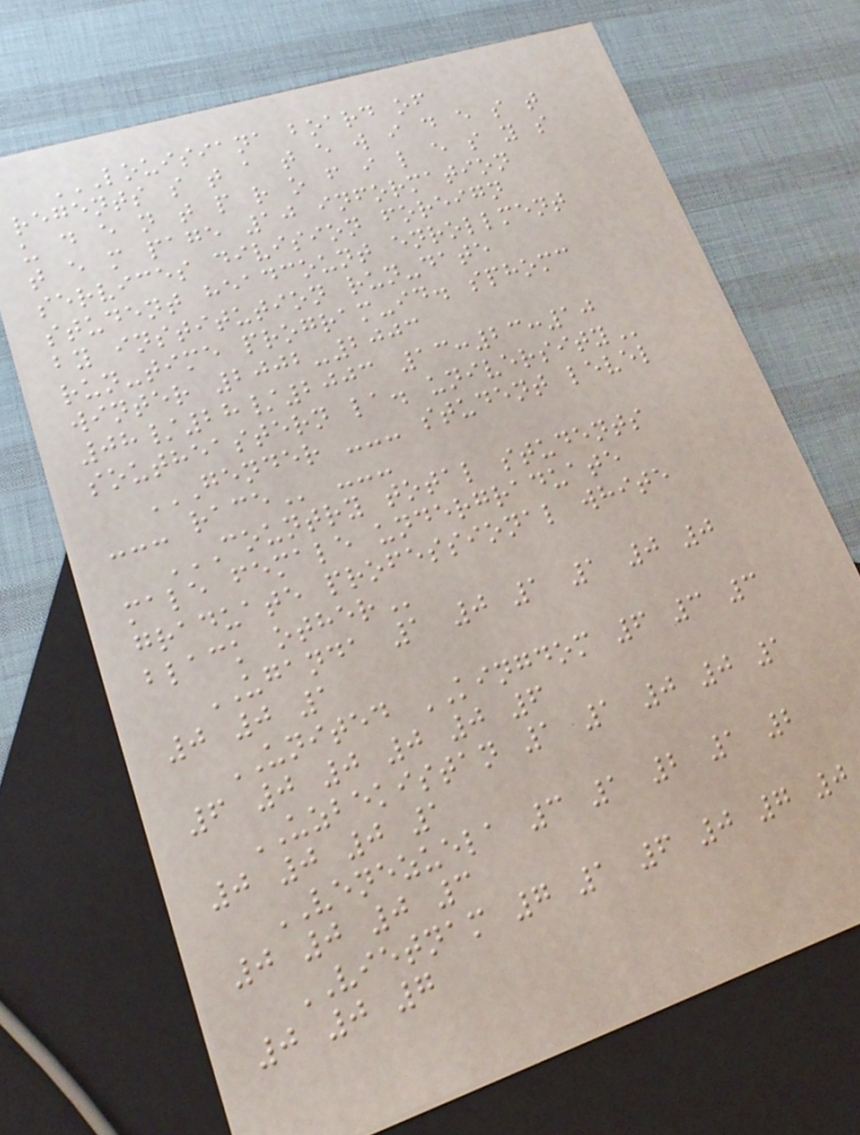LOUISIANA BOARD OF
REGENTS S T A T E W I D E S T
U D E N T P R O F I L E S Y S
T E M PAGE 10 INFORMATION
SERVICES DIVISION FOREIGN
STUDENT HEADCOUNT ENROLLMENT
BY INSTITUTION RUN-DATE
RUN-TIME PROGRAM-ID. SPHOMC
WINTER 2002-2003
08/28/2003 13:23:10
SOUTHEASTERN LA. UNIVERSITY
GENDER --- STUDENT LEVEL
--- RACE ---
COUNTRY TOTAL STUDENTS
MALE FEMALE UNDERGRADUATE
GRADUATE PROFESSIONAL WHITE
BLACK OTHER
UGANDA 1 0 1 1 0 0
0 0 1
UNITED KINGDOM 6 3 3
6 0 0 0 0 6
UZBEKISTAN 1 1 0 0 1
0 0 0 1
VENEZUELA 3 1 2 1 2
0 0 0 3
VIETNAM 7 1 6 0 7 0
0 0 7
